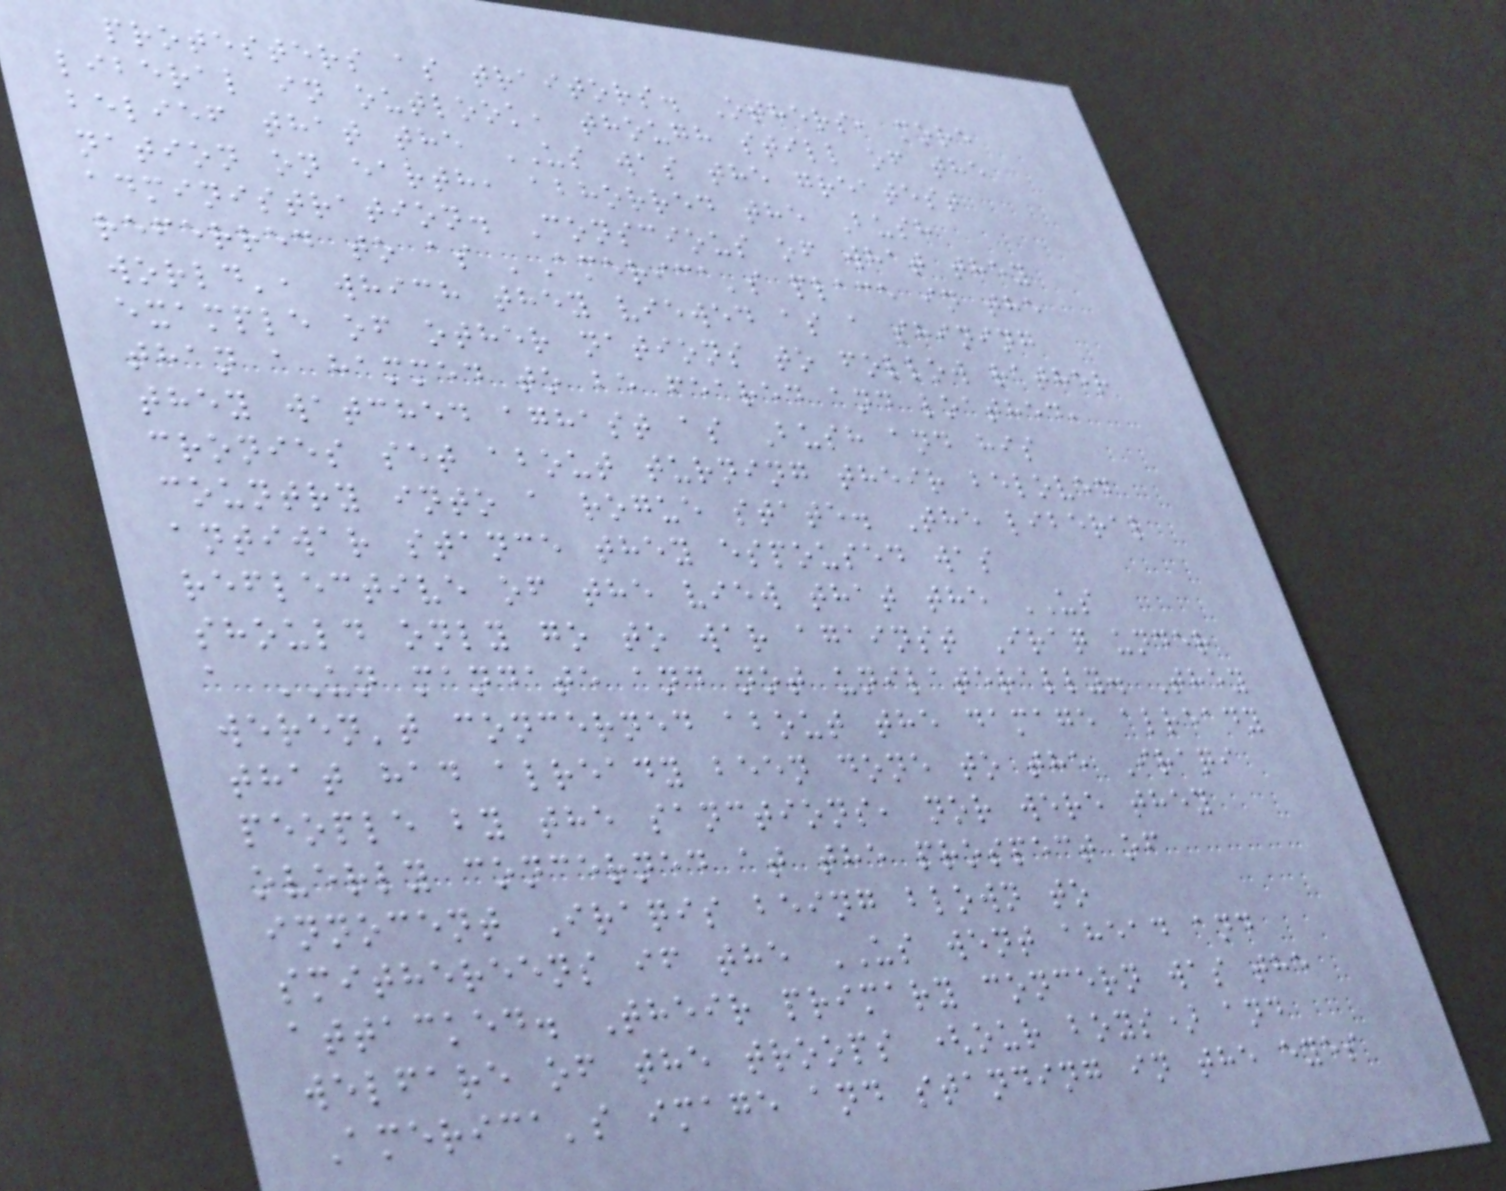protesters as traitors. Others, more
liberal in outlook, though still of the
belief that the US was the greatest
nation on earth, abhorred the Bush
administration. Conscious of what they
referred to as 'America's place in the
world', which they viewed as a shining
example of other nations to follow rather
than a hammed to be feared and loathed,
they watched aghast as Bush and his
cronies set about turning their beloved
country into a rogue state. The liberal
antiwar stance they espoused was
reflective of the view that the US
should only go to war against Iraq under
a UN mandate and not unilaterally. They
weren't concerned about the damage already
that had already been done to the Iraqi
people by the sanctions, nor were they
overly concerned at the prospect of
innocent Iraqis being blown to
smithereens if the US went ahead and
attacked. Their primary concern was the
welfare of the troops (our boys) and
America's image and standing in the eyes
